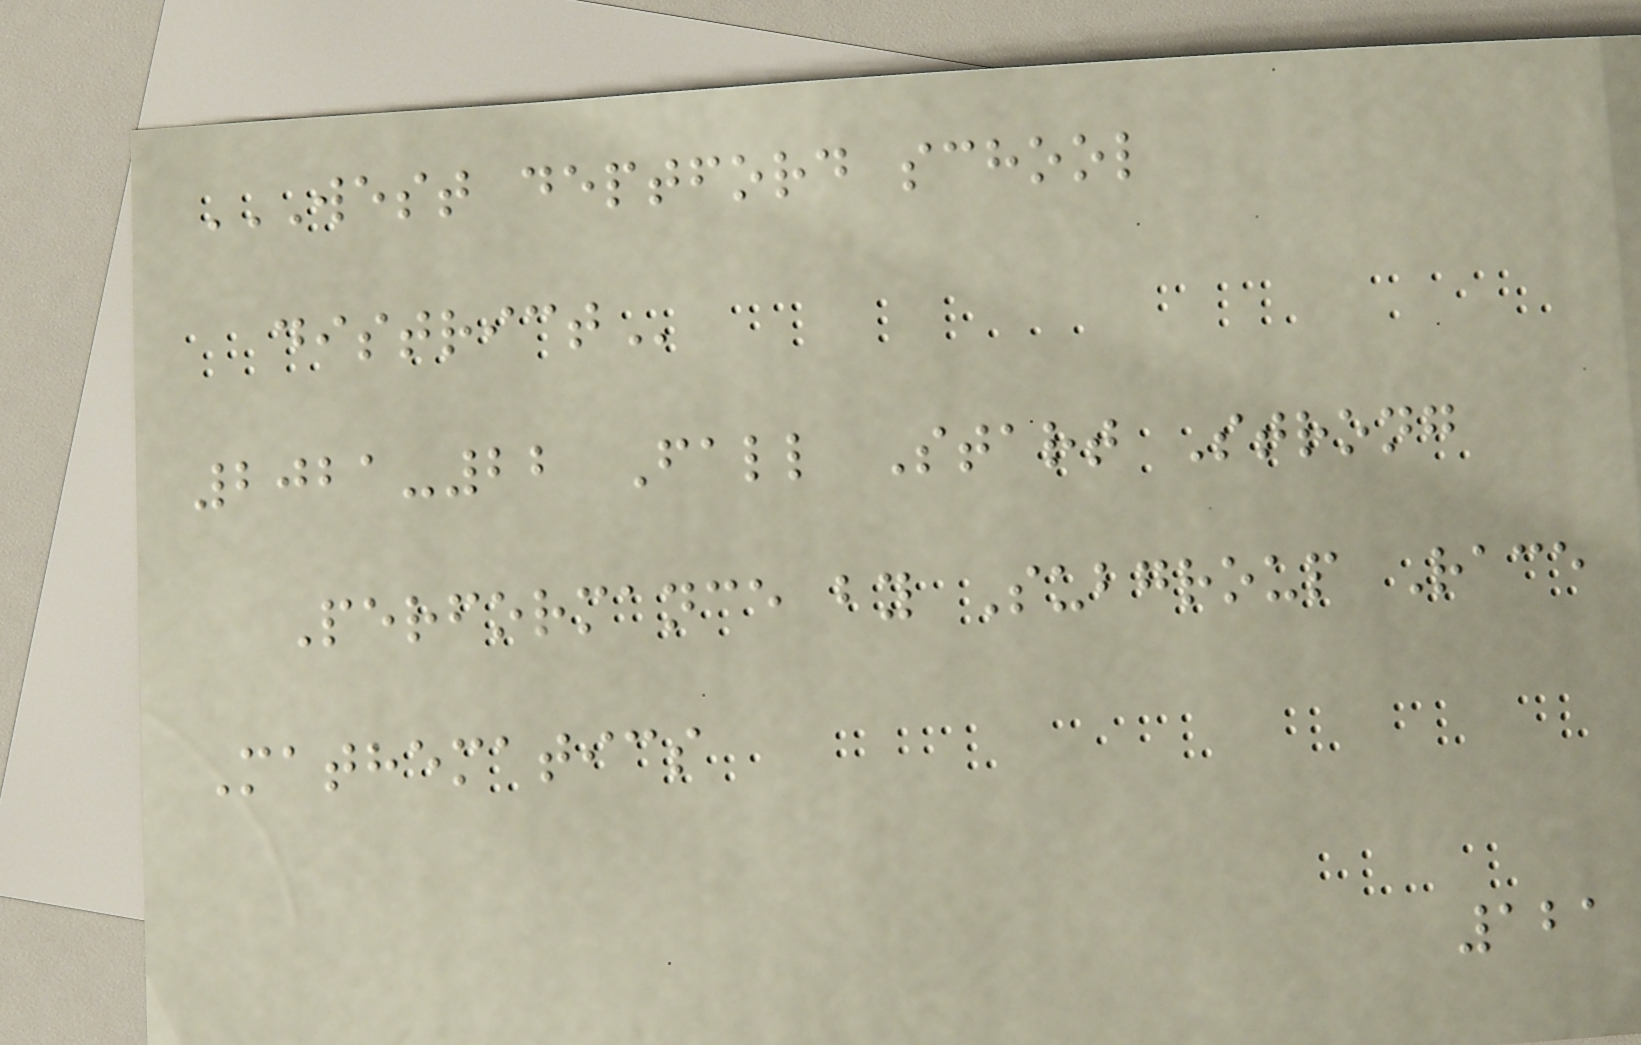WEST DEPTFORD SCHOOL
DISTRICT
2021-22 Fall Start Strong
Performance by Subgroup Race
Mathematics
121
